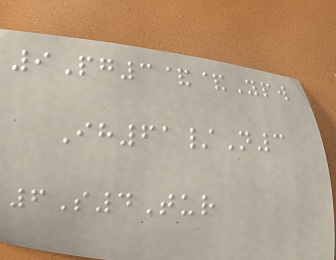9Pg3&&Ypw
Ih61/N3
6S4Tur
